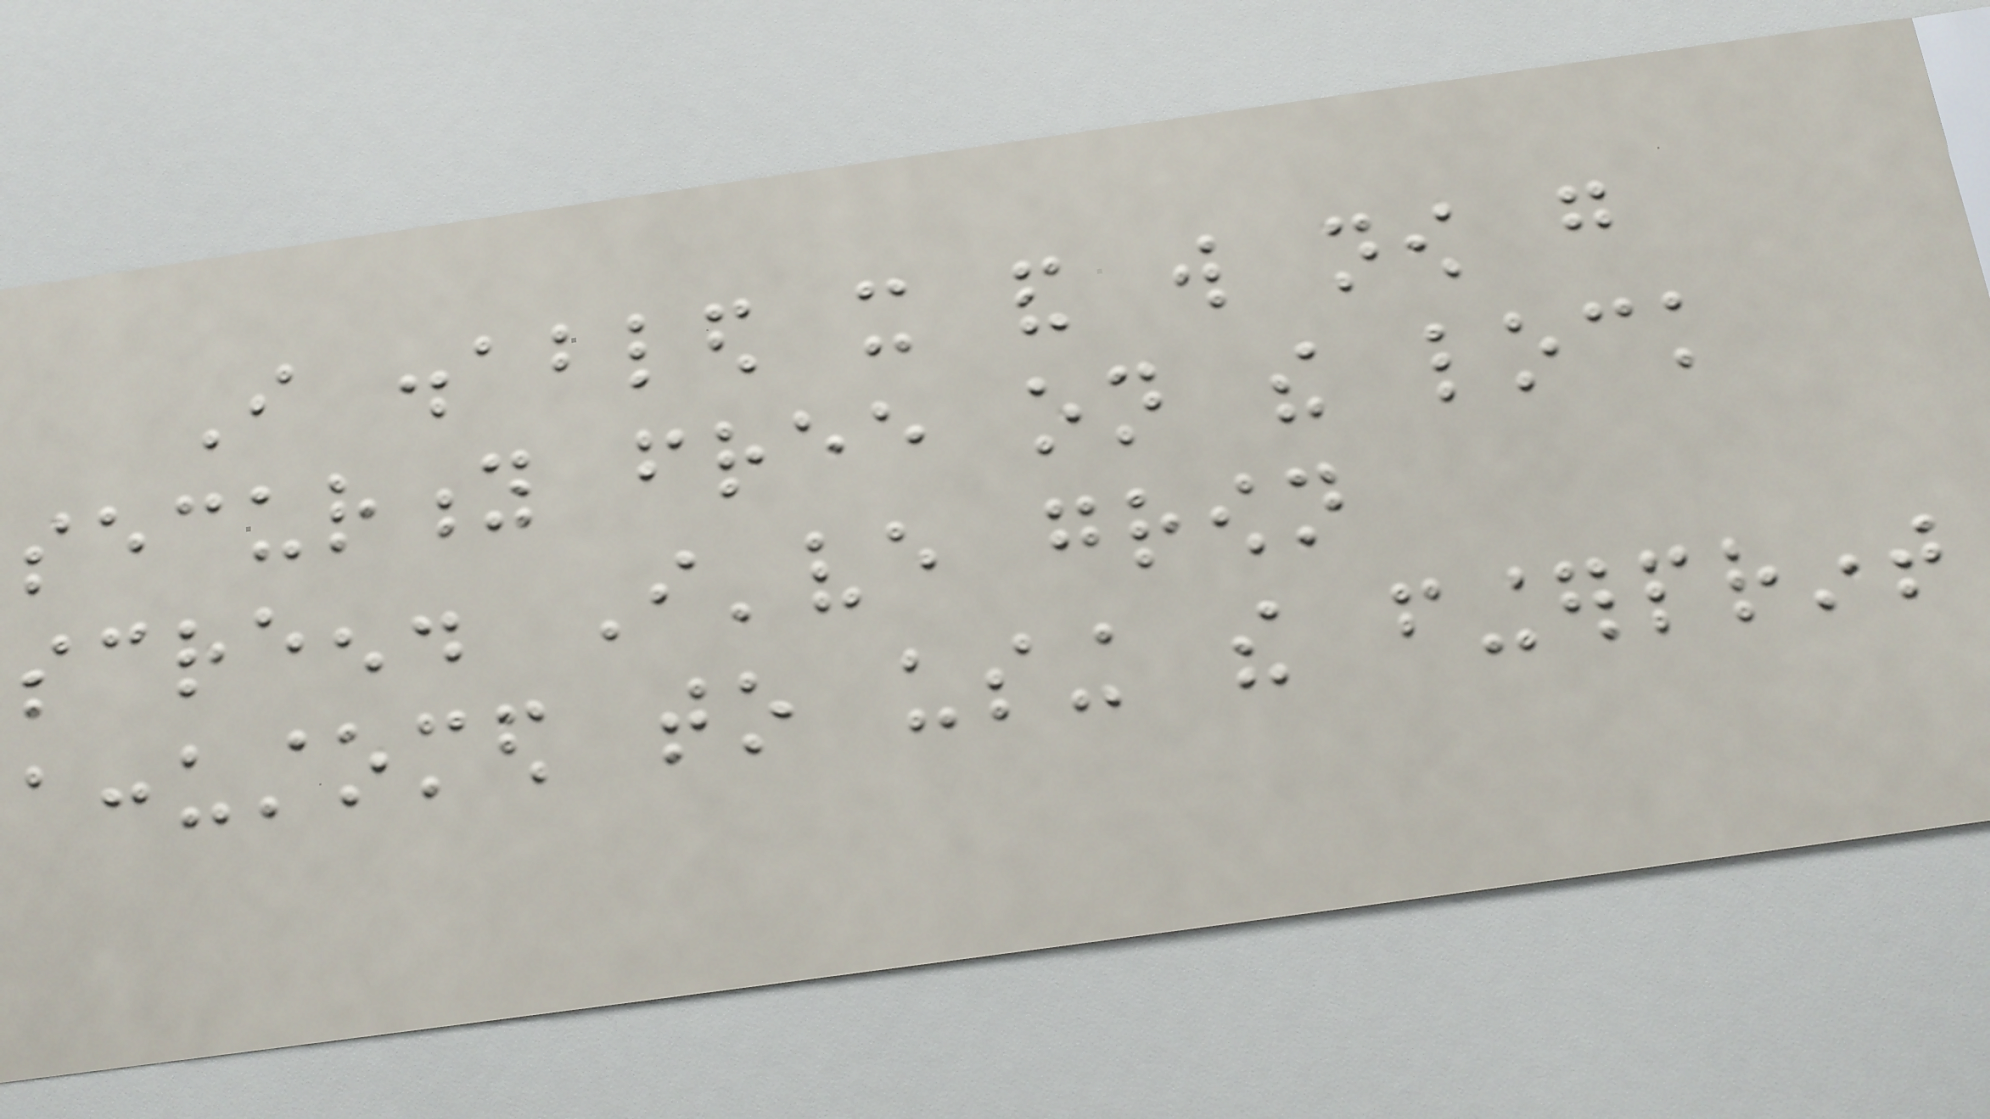I disabled it and will now go
security free on the lock
screen. I've grown
accustomed to using the fingerprint
